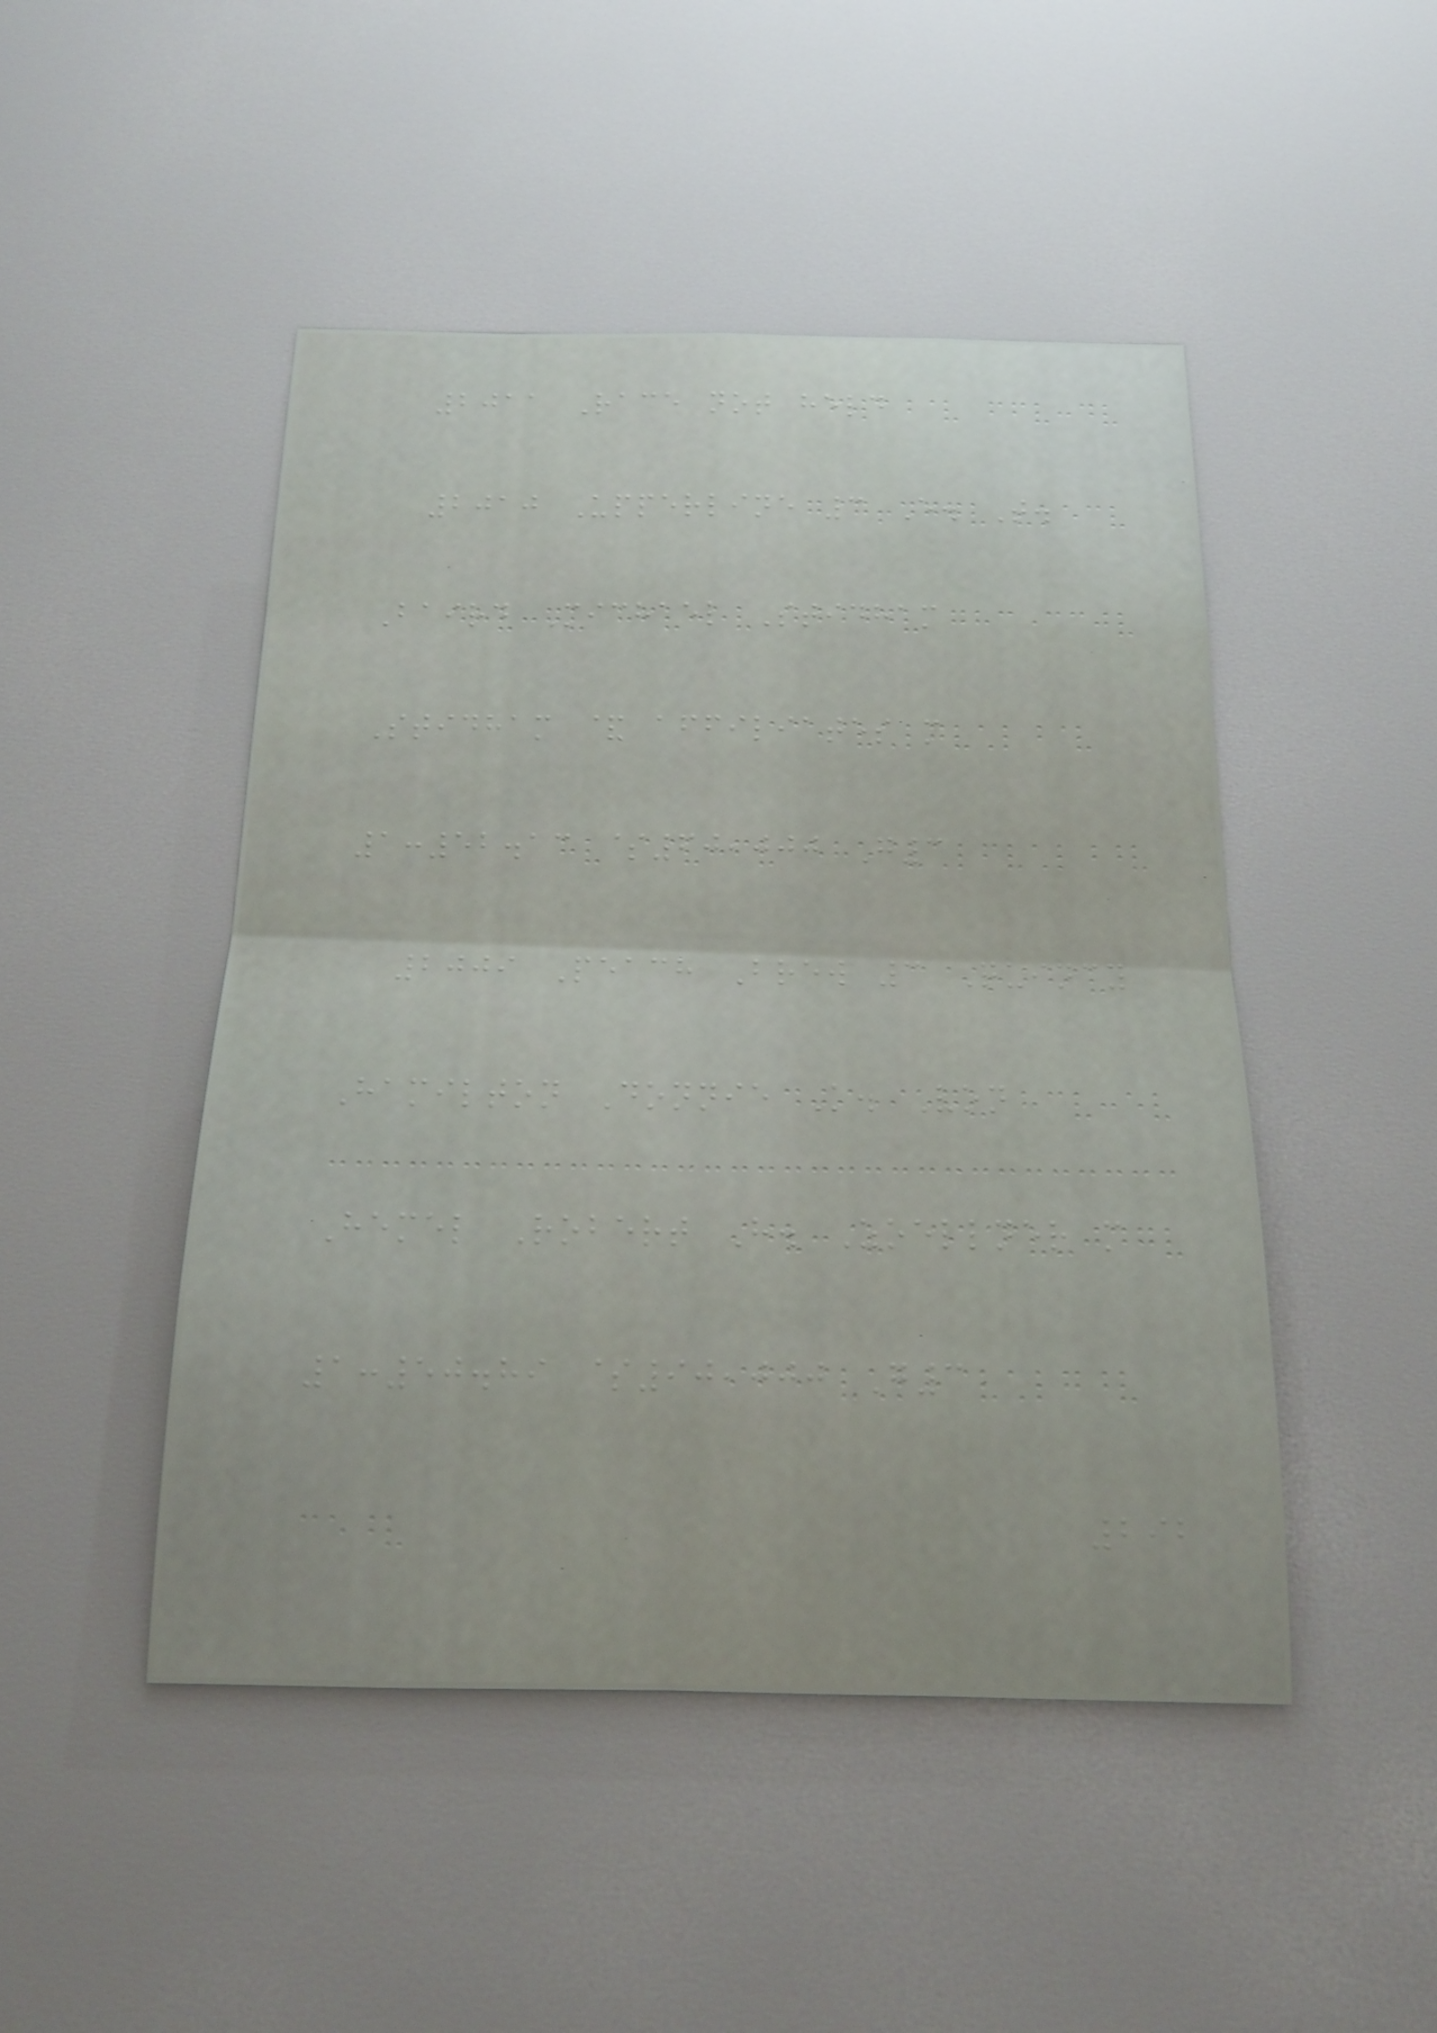2011 Race not held
2010 Upperline 3 E. T.
Baird Michael Stidham
Stidham & affiliates m
1:52.13 $60,000 G3
2009 Peach Brew 3 Quincy
Hamilton Donnie K. Von
Hemel Robert H. Zoellner m
1:50.89 $90,000 G3
292
